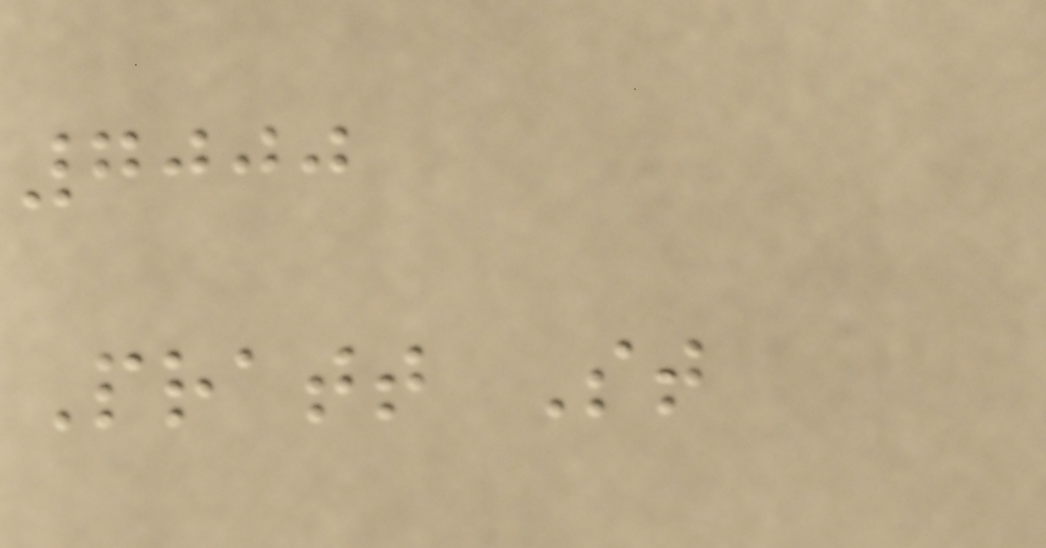7000
Pratt St
